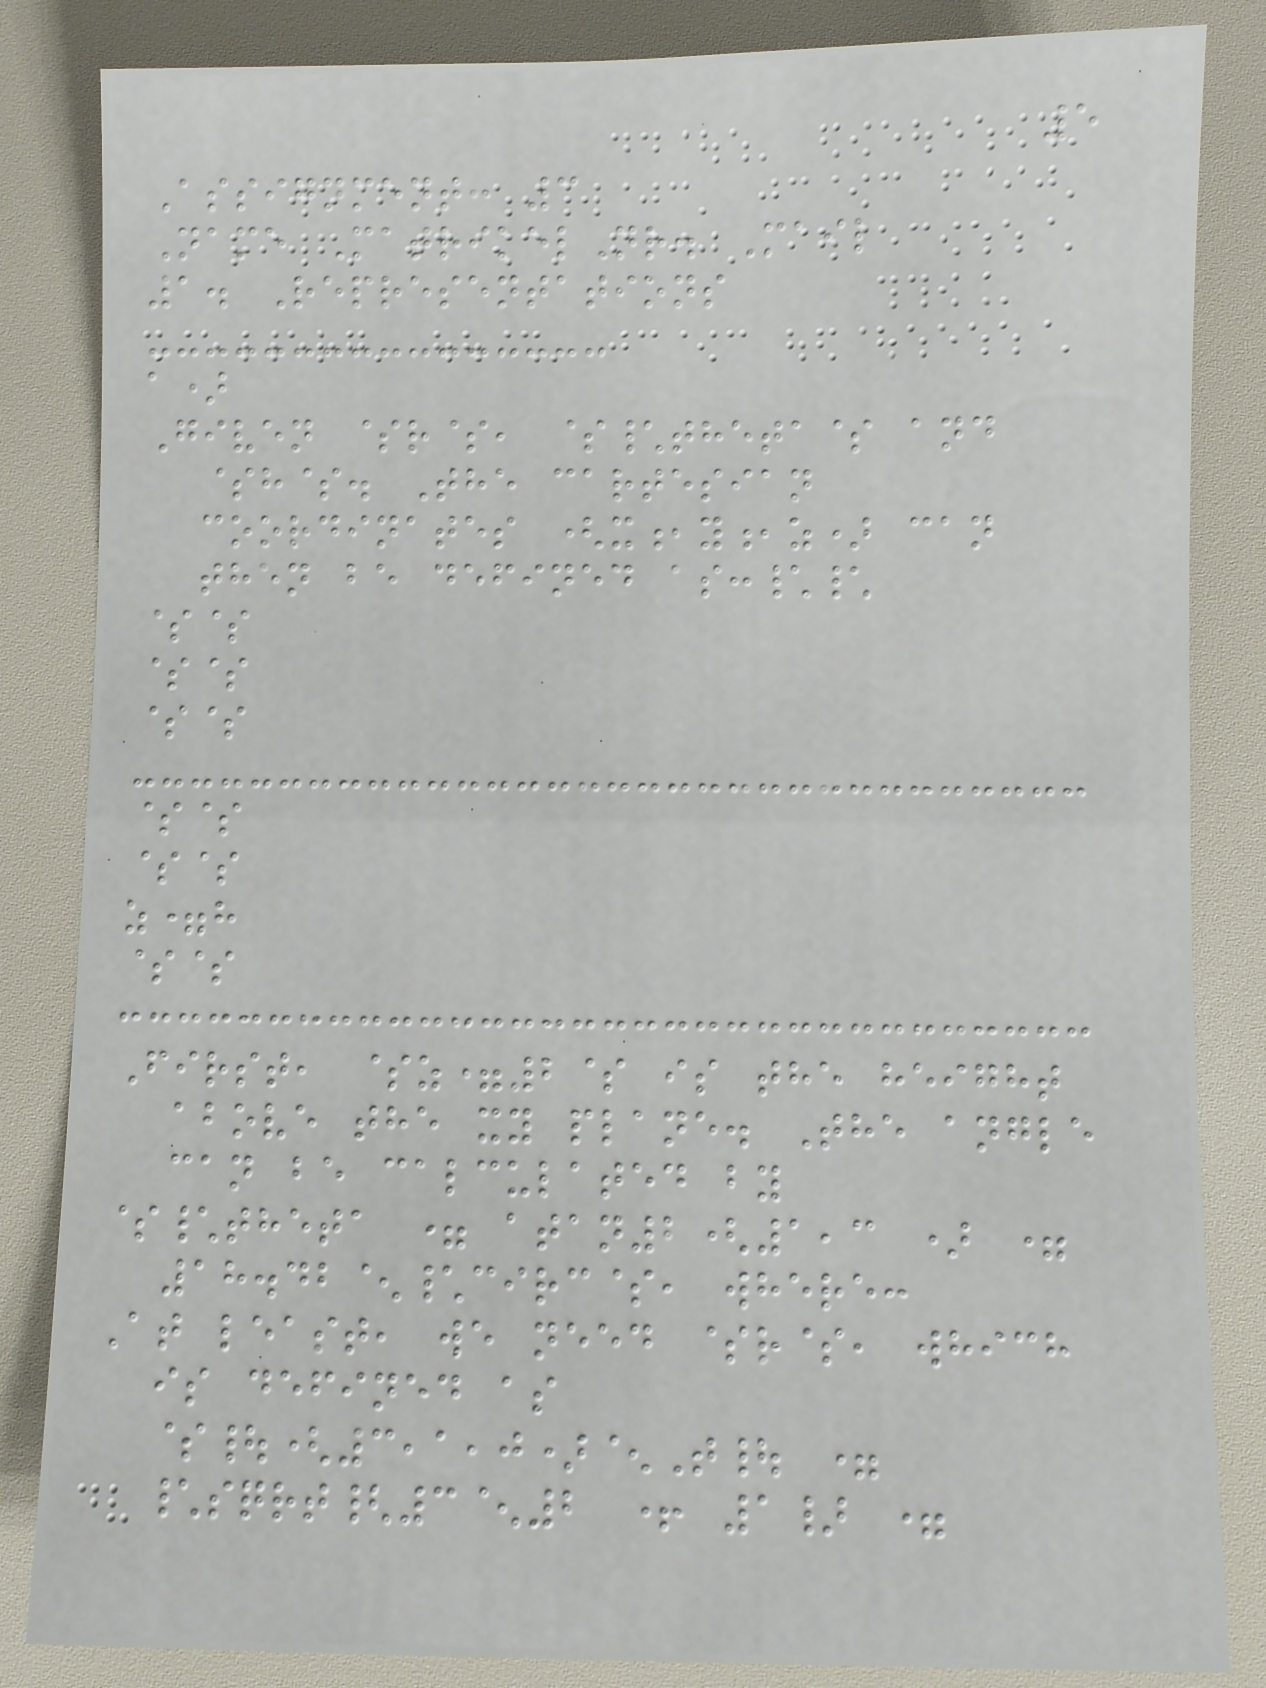5
Assignment: 3
Name MatrikelNr. Mail
1. Representations
a)
Given $r$, $\theta$ and
$h$. The cartesian
coordinates (x,y,z) can
then be defined as:\\
$$
$$
$$
$$
$$
z=h
$$
First, $z=2$ is the height
above the xy plane. The angle
can be calculated by
$\theta = atan2(1,3 ) =
18.42^\circ$, where:
At least, we need $r$, which
is defined as
$|(3,1,0)^T| =
\sqrt{3^2 + 1} =
